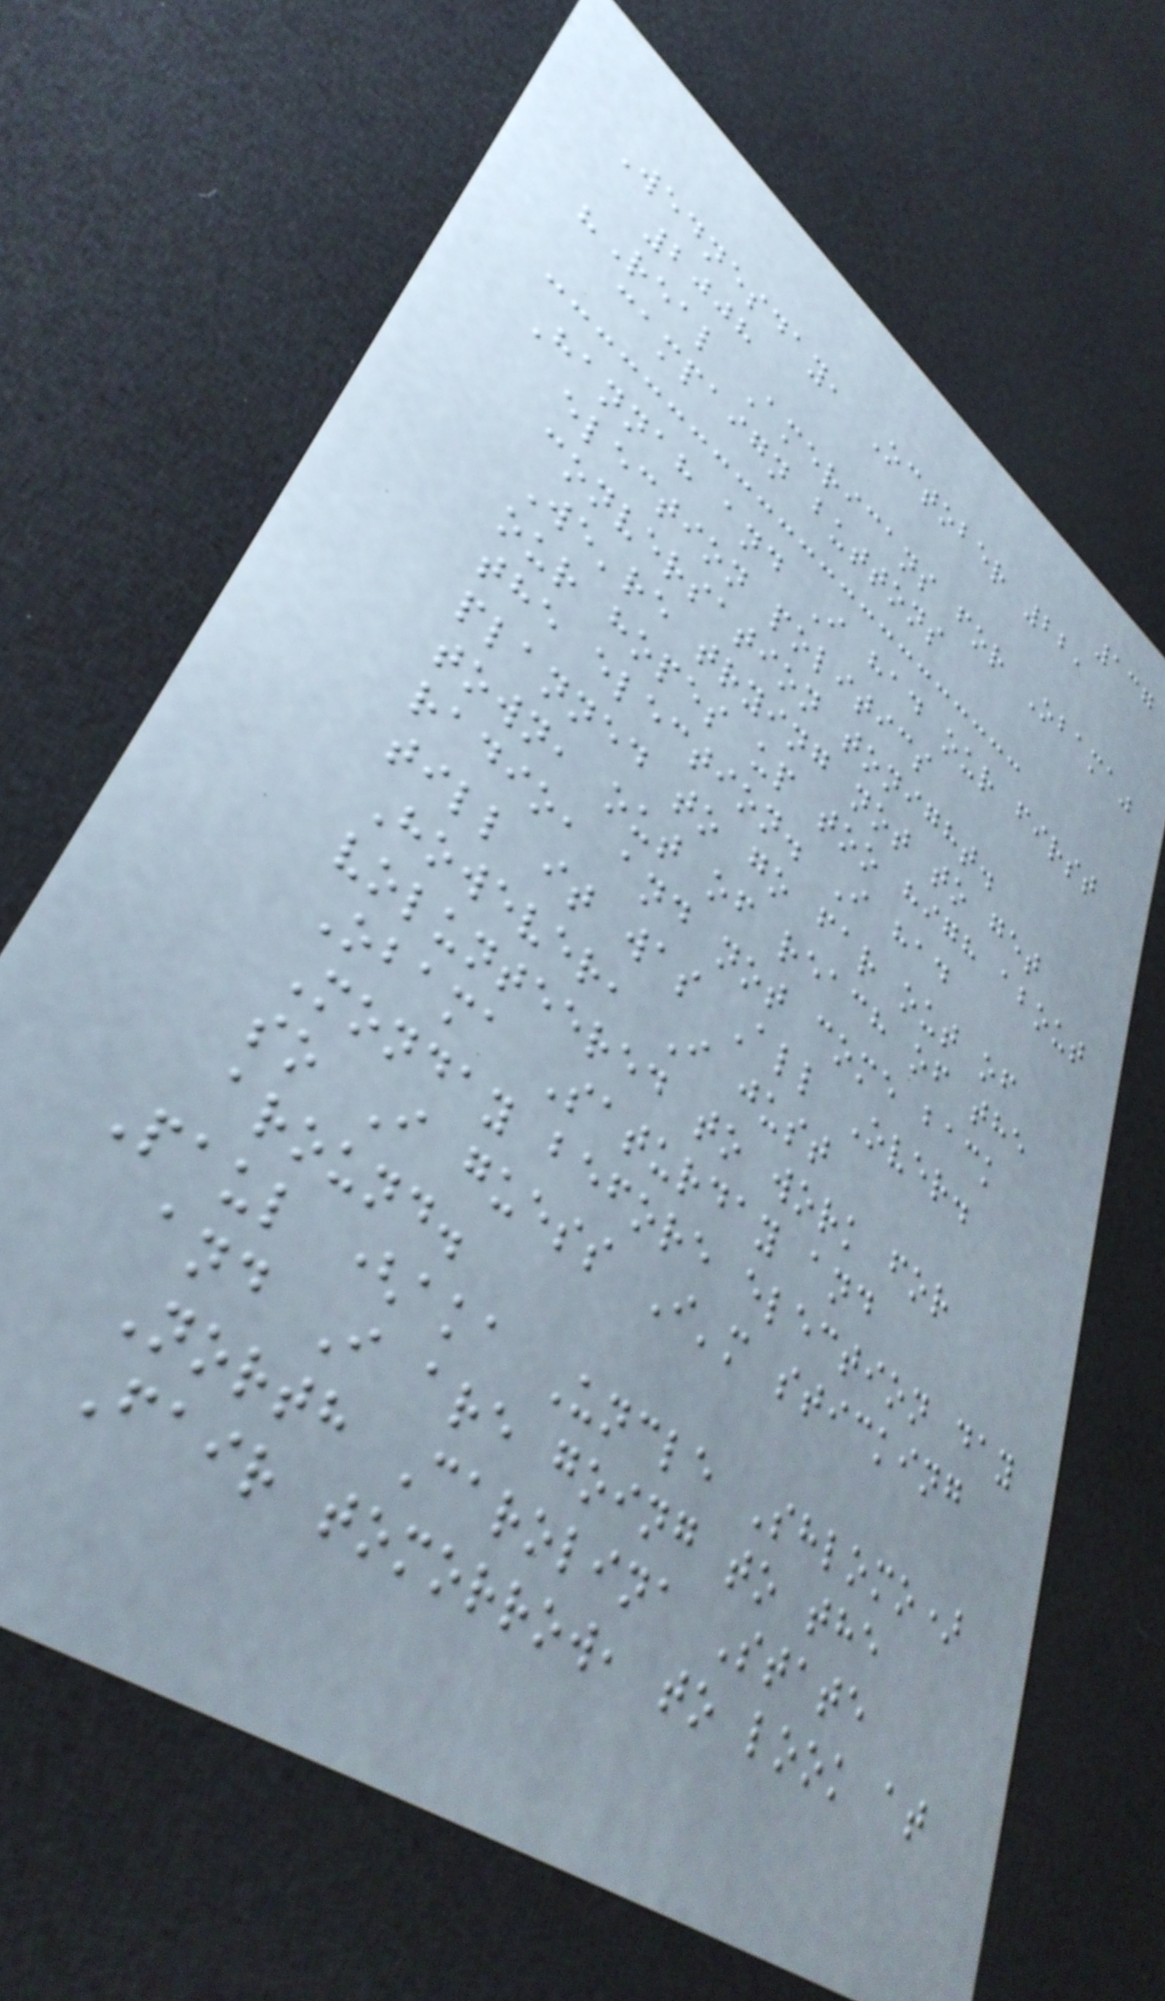137
Wednesday, October 22,
2008
"Real Americans for Obama"
campaign buttons
Hannah and I had our first
election politics
conversation tonight.
We're trying not to get
our hopes up too high about
the election. I had
planned to go far out of
town, out of reach of the
radio, and not come back
till it was All Over.
However, I just
volunteered to work for
Obama Saturday and
Monday before election day
so I guess I'm sticking
around.
Paul (aka Uncle Shlomo)
and I are going to the
North Carolina State
Fair tomorrow, to look at
